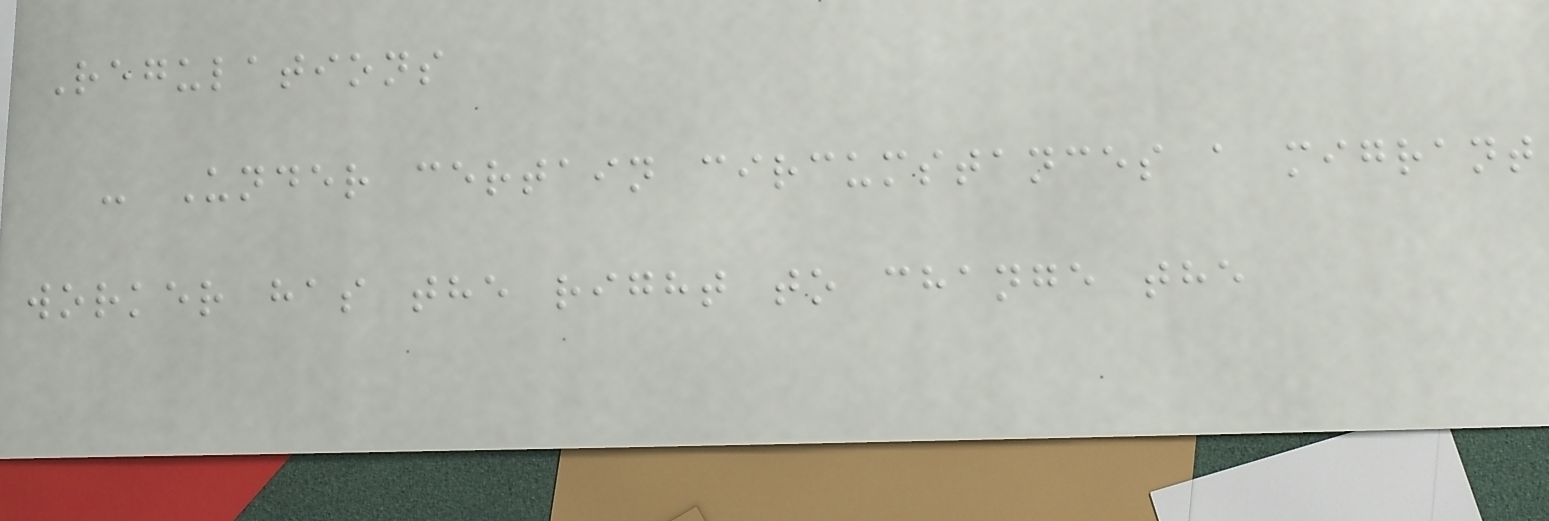Regulations
- Under certain circumstances a migrant
worker has the right to change the
